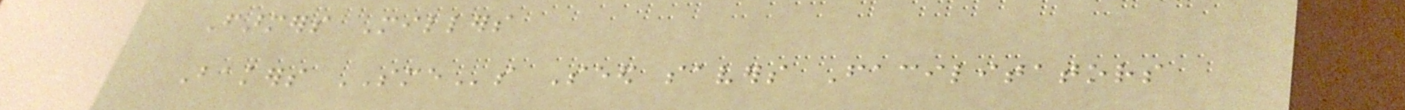Farmers Millers
Bakers SMEs Seed savers Facilitators
